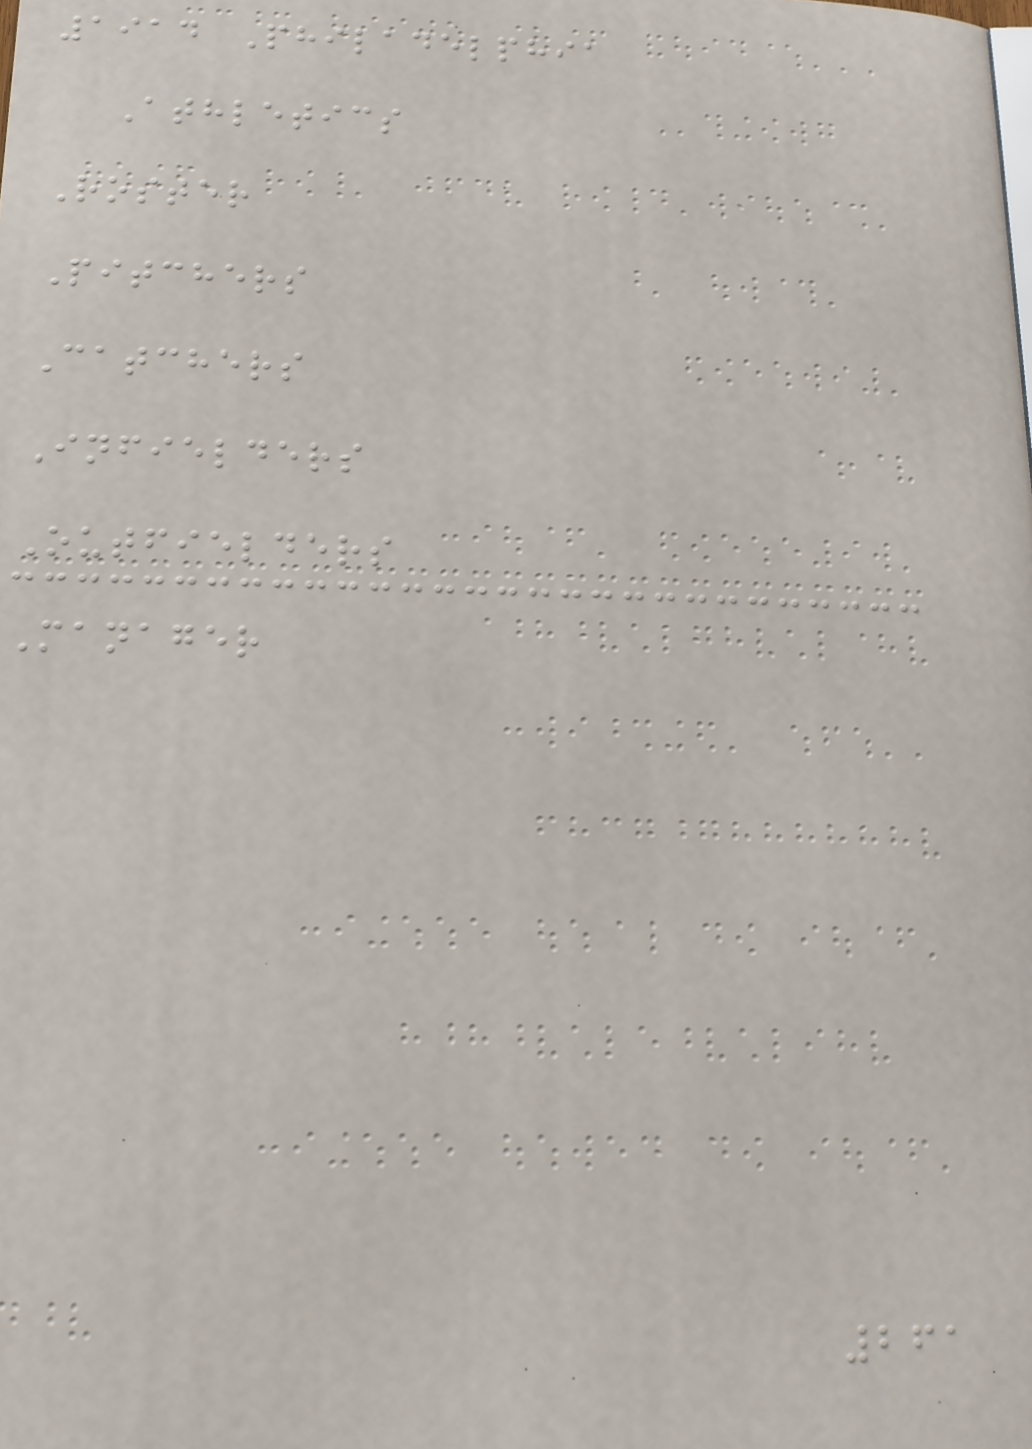1914 Philadelphia
Athletics
Roster
Pitchers
Catchers
Infielders
Outfielders
Manager
261
